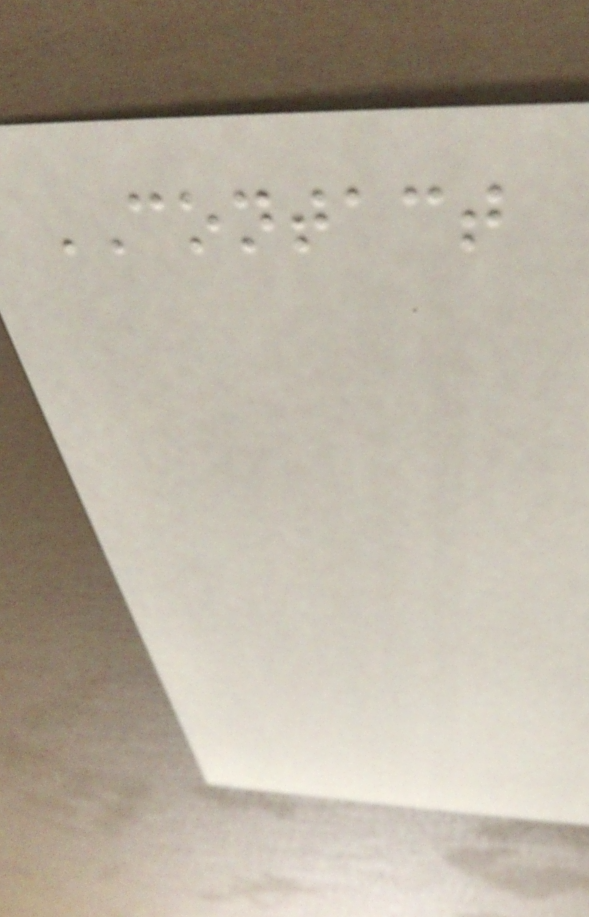CONTACT
